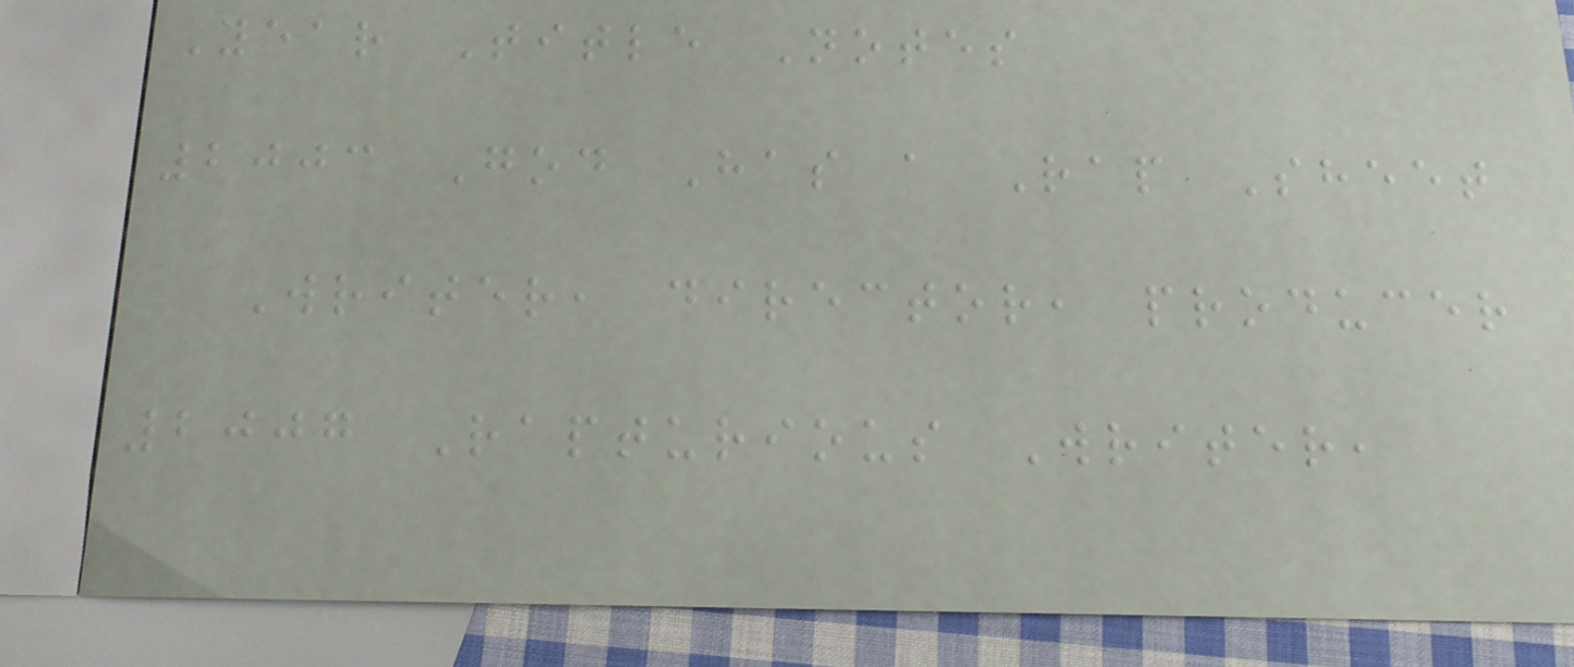Year Title Notes
2003 God Has a Rap Sheet
Writer, director, producer
2007 Rapturious Writer,
